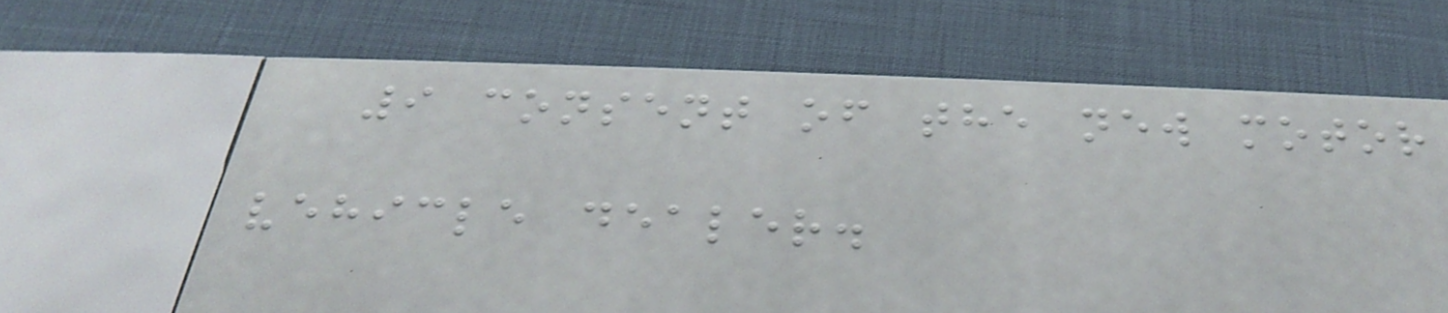9 consent of the new motor
vehicle dealer.
